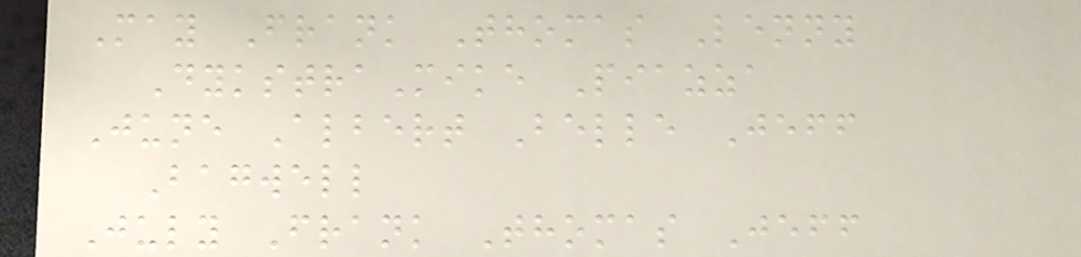May Frank Thomas Lenny
DykstraMike Piazza
June Albert Belle Jeff
Bagwell
July Frank Thomas Jeff
